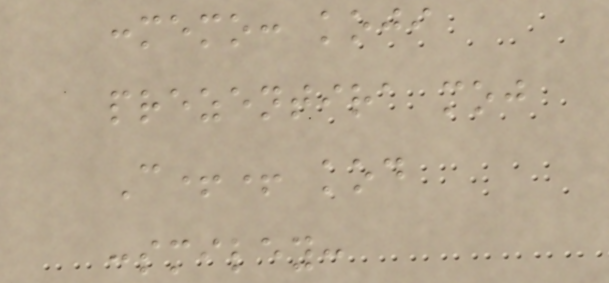:memo: koji
prezentira moj
C++ kod
:smiley:
